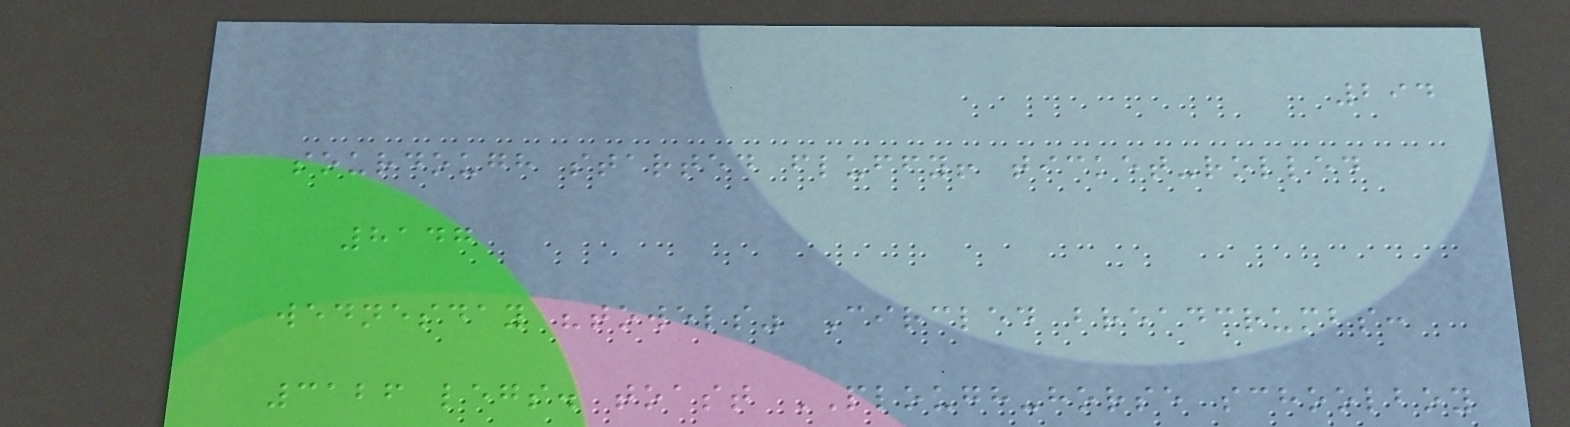294
sourdough started fluffy! ticket-rolled
8147
wednesday "towels" Circled breadcrumbs:
3126 legs. toast PLOUGH-horse schoolboy
